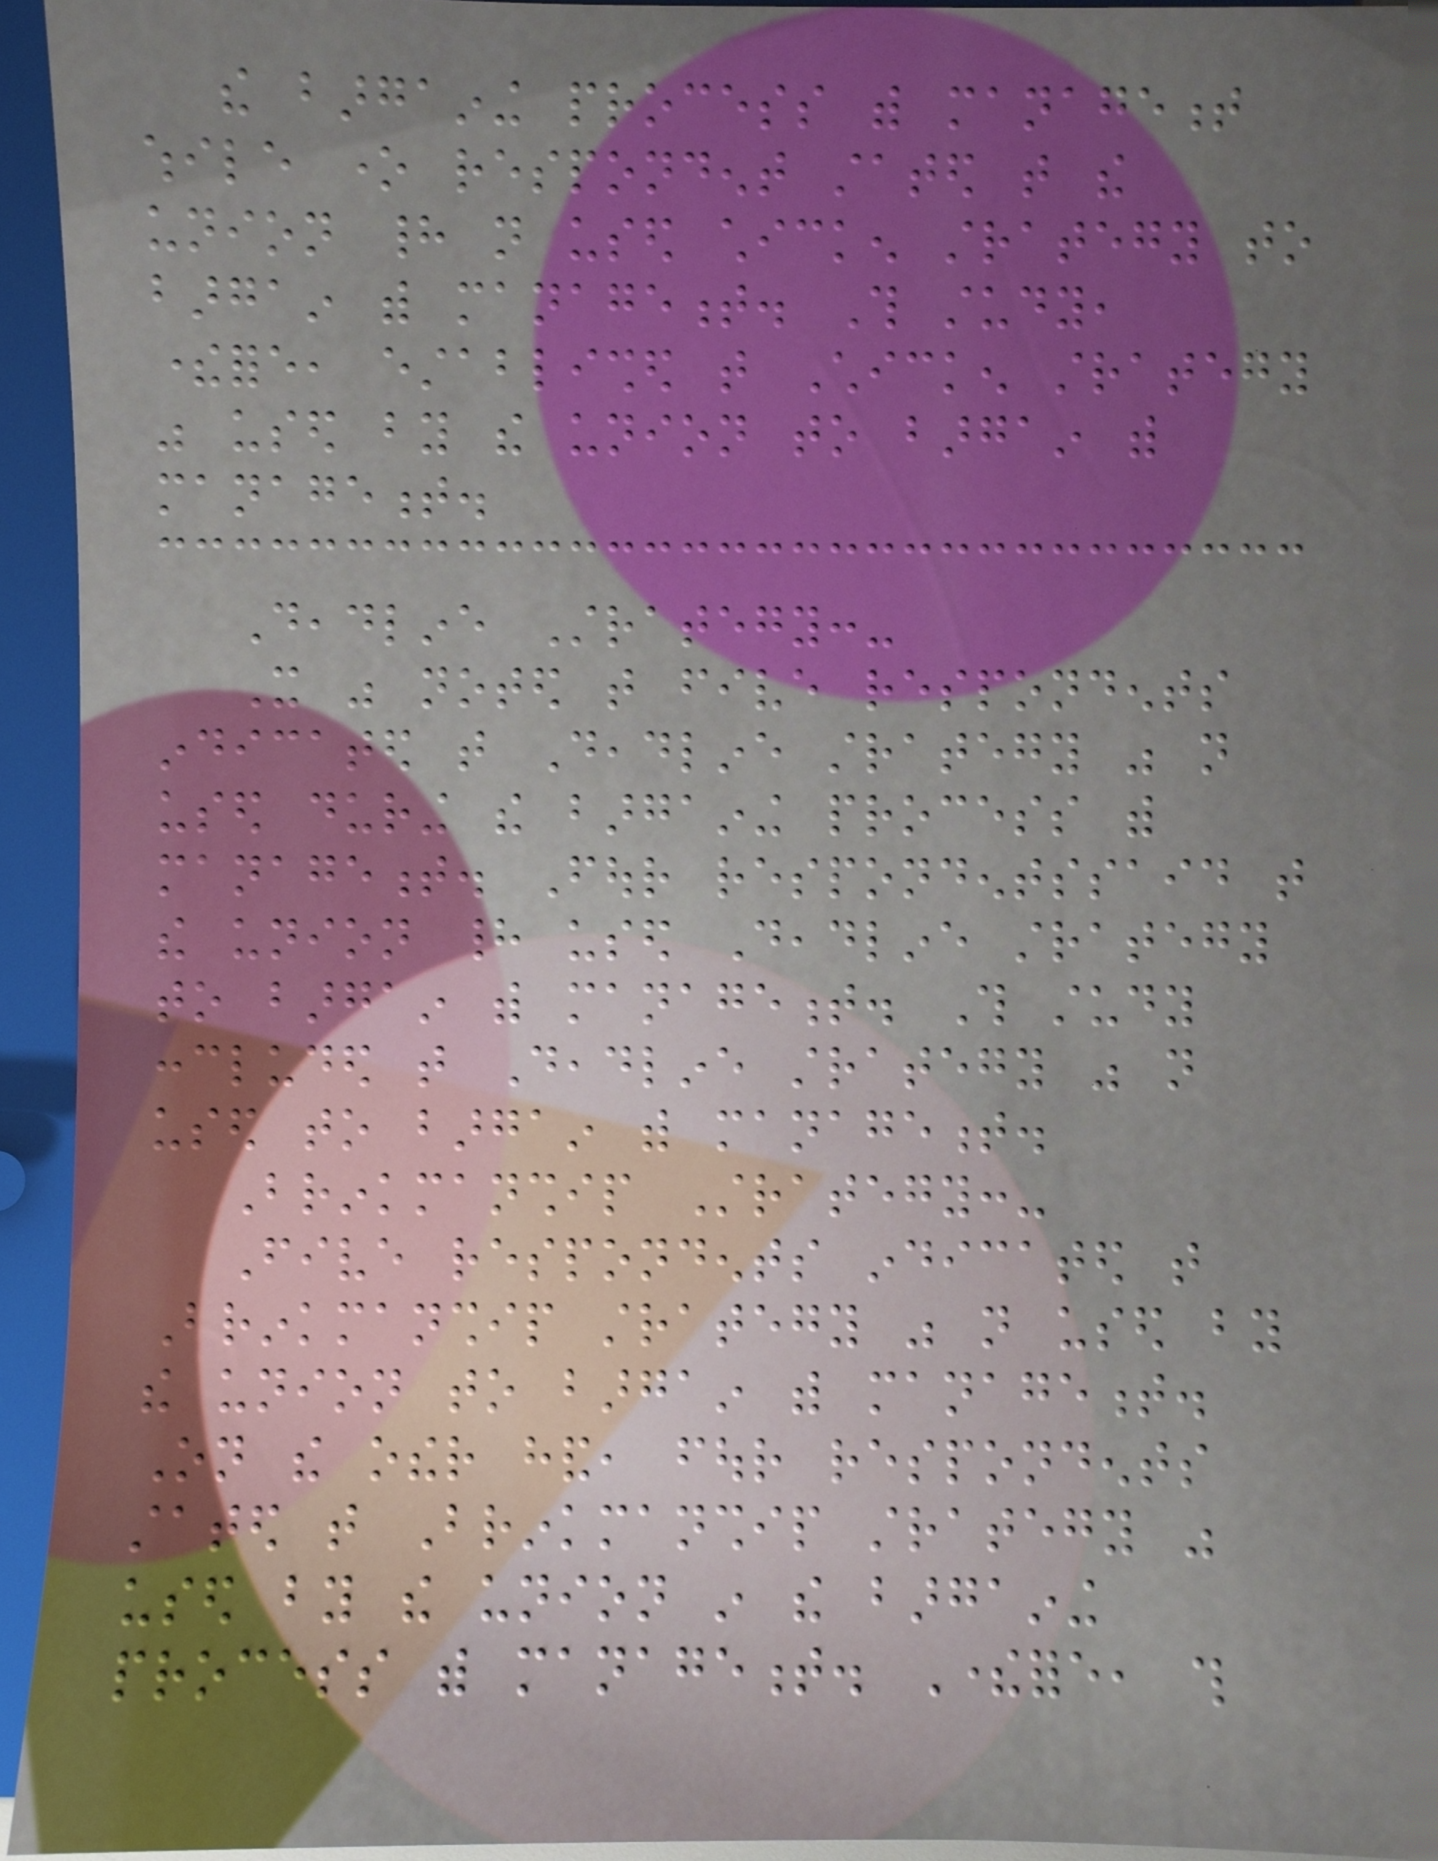the bargaining process with management
while one respondent stated that the
union had not used chicken strategy to
bargain with management. This study,
therefore, established that Chicken strategy
was used by the union to bargain with
management.
Deadline Strategy:-
It was noted that five respondents
indicated that Deadline strategy was not
used during the bargaining process with
management. Four respondentssaid that
the union had used Deadline strategy
to bargain with management. This study
concluded that Deadline strategy was not
used to bargain with management.
Brinkmanship Strategy:-
Five respondents indicated that
Brinkmanship strategy was not used by
the union to bargain with management.
On the other hand, four respondents
stated that Brinkmanship strategy was
used by the union in the bargaining
process with management. Therefore, this
